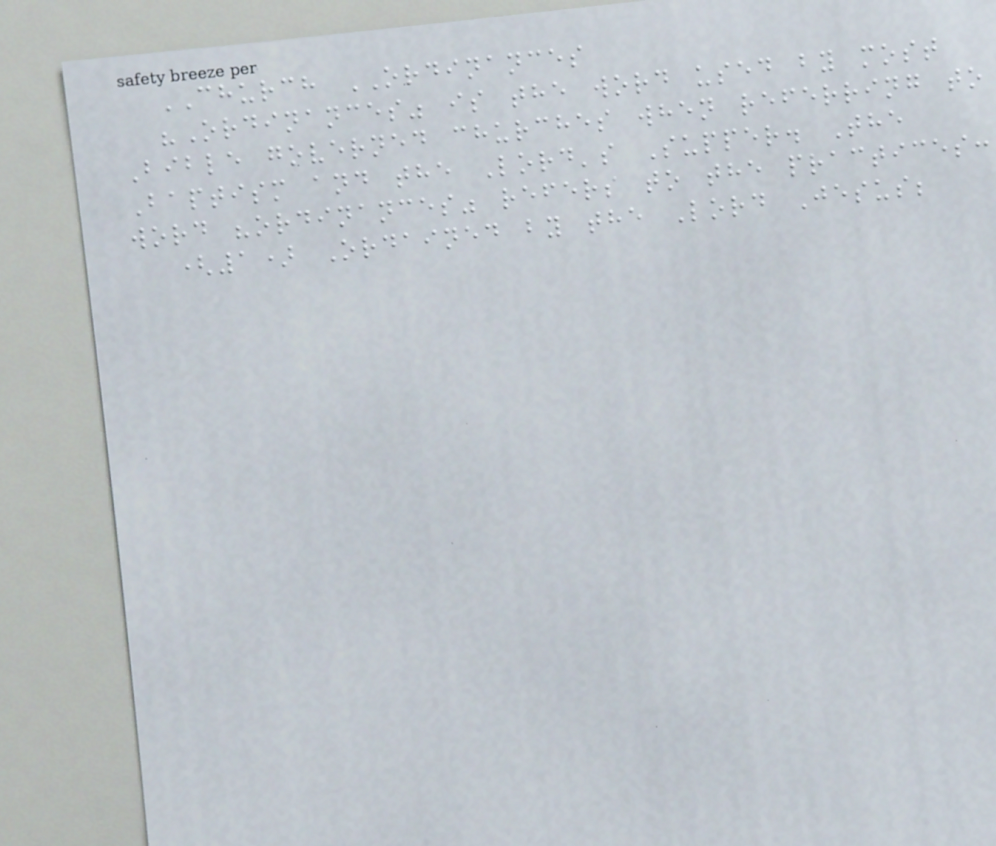CHURCH ORDINANCES
"Ordinances" is the word used by most
Bible governed churches when referring to
Baptism and the Lord's Supper. The
word "ordinances" refers to the practices:
(1) Ordained by the Lord Jesus;
